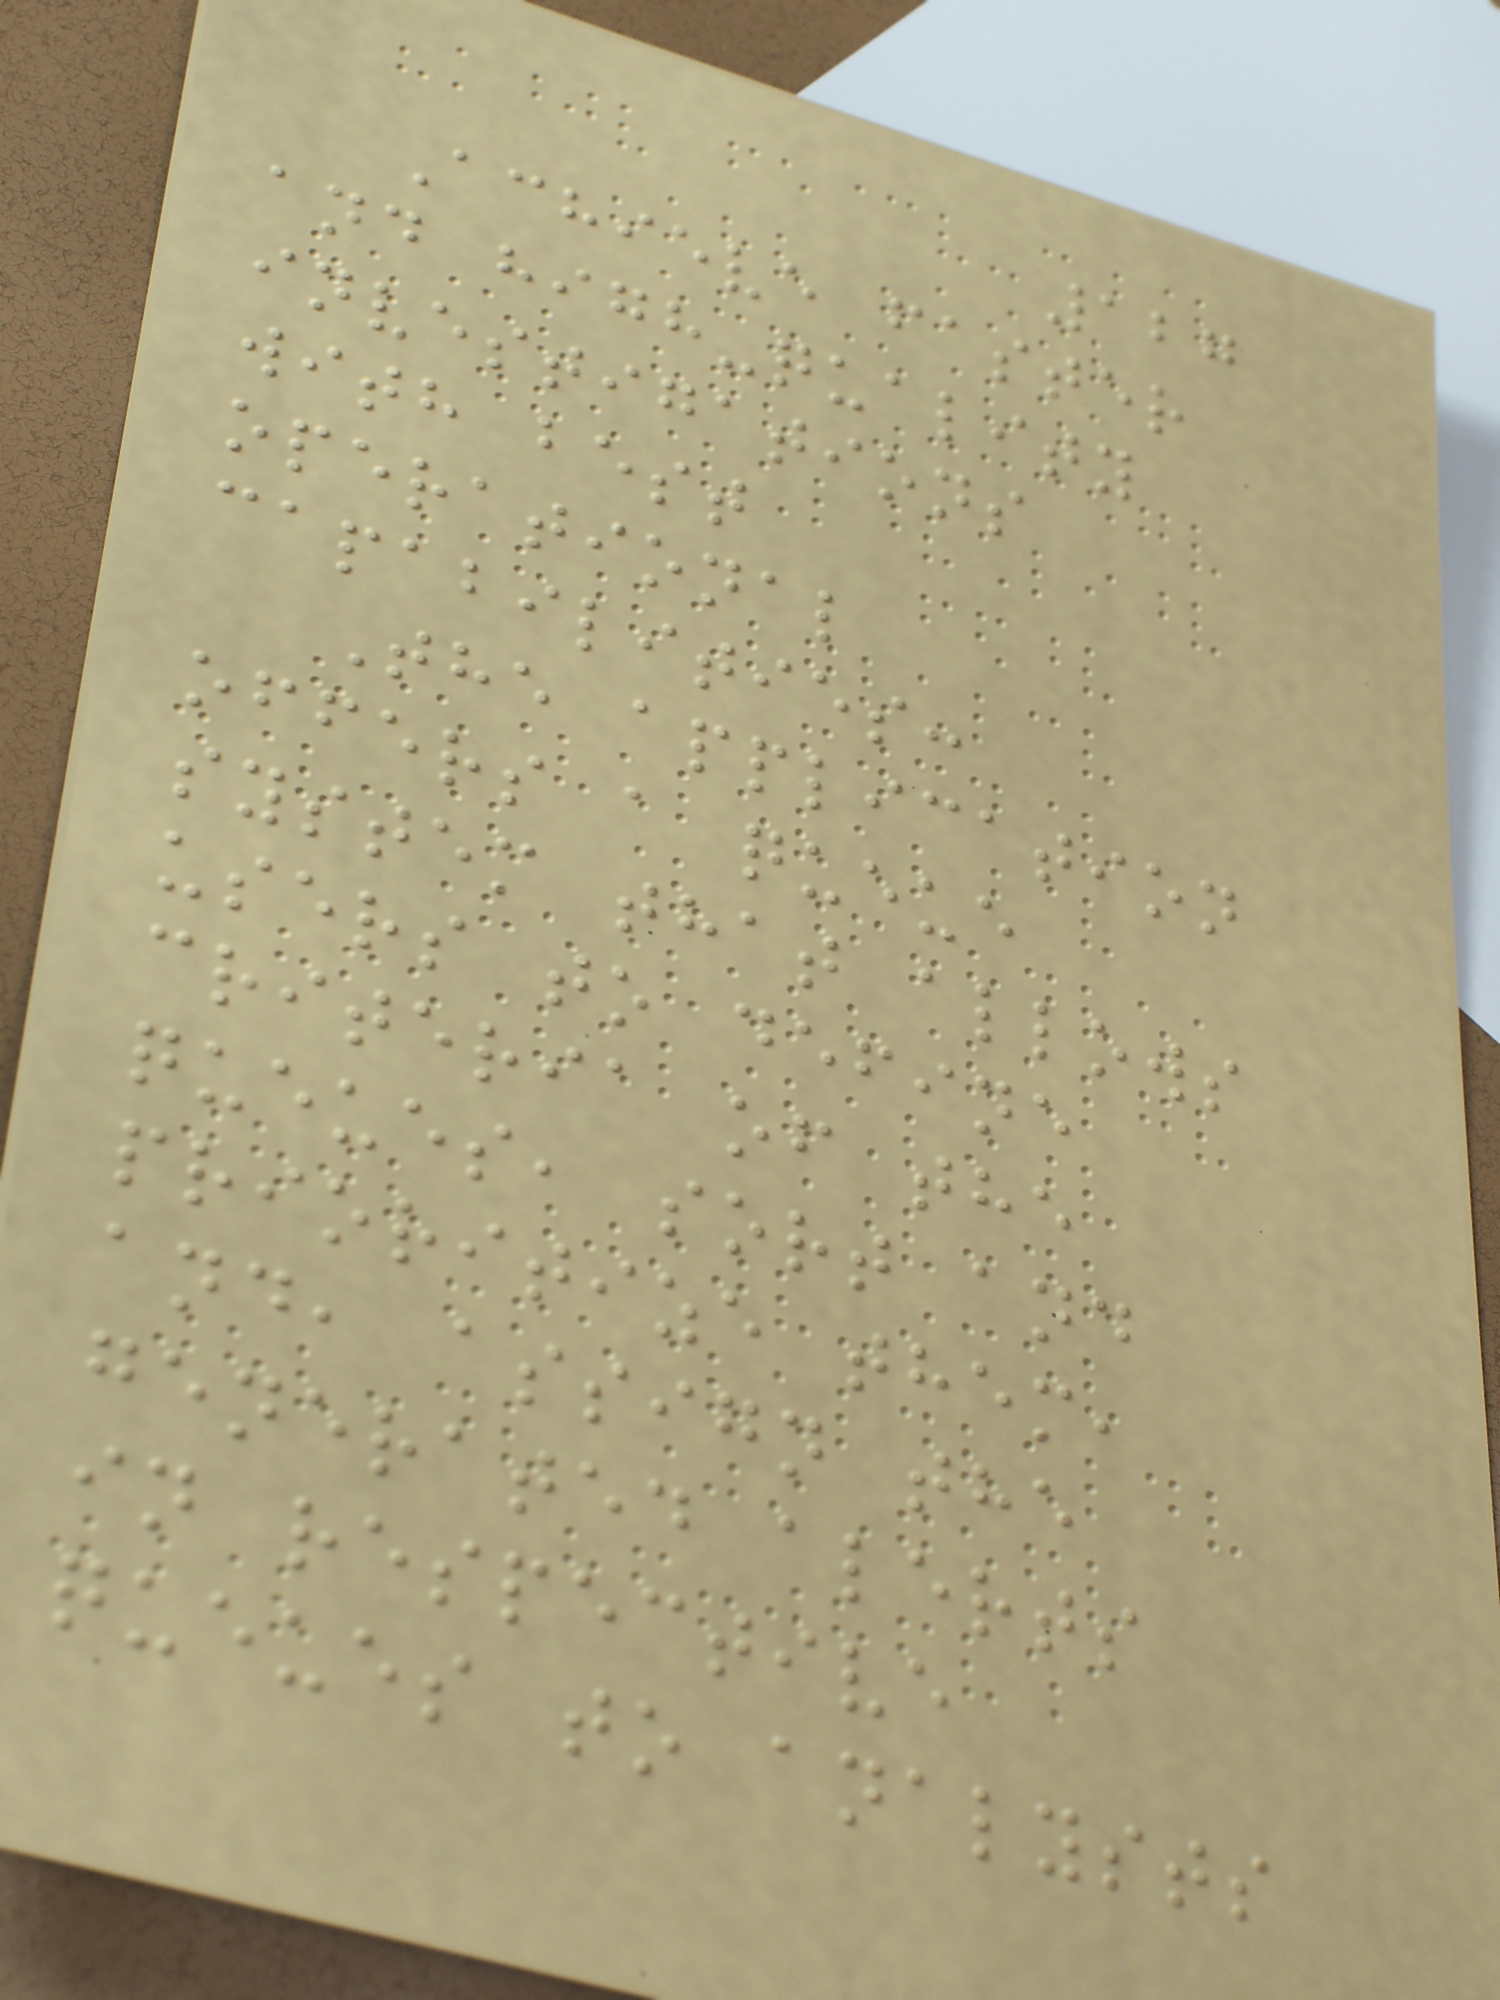127
Achieve faster
and high-quality
investigations
with best
operational
capabilities:
The application
offers a queue
system that allows
users to define
criteria of the
queues, sort and
prioritize them,
and, assign the
generated alerts
in respective
queues to analysts
